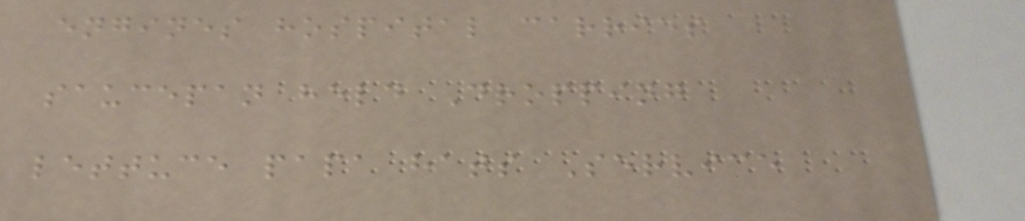engines hospital carries
saucepan held Dropping
lettuce papa hats Service
